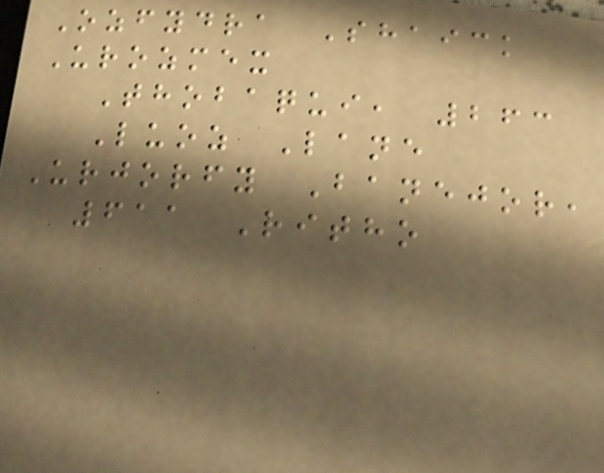Ozfydra Shaick
Urozmex
Thobaqui, 263
Luoz Lane
Urjorfy Banejor,
611 Ritho
